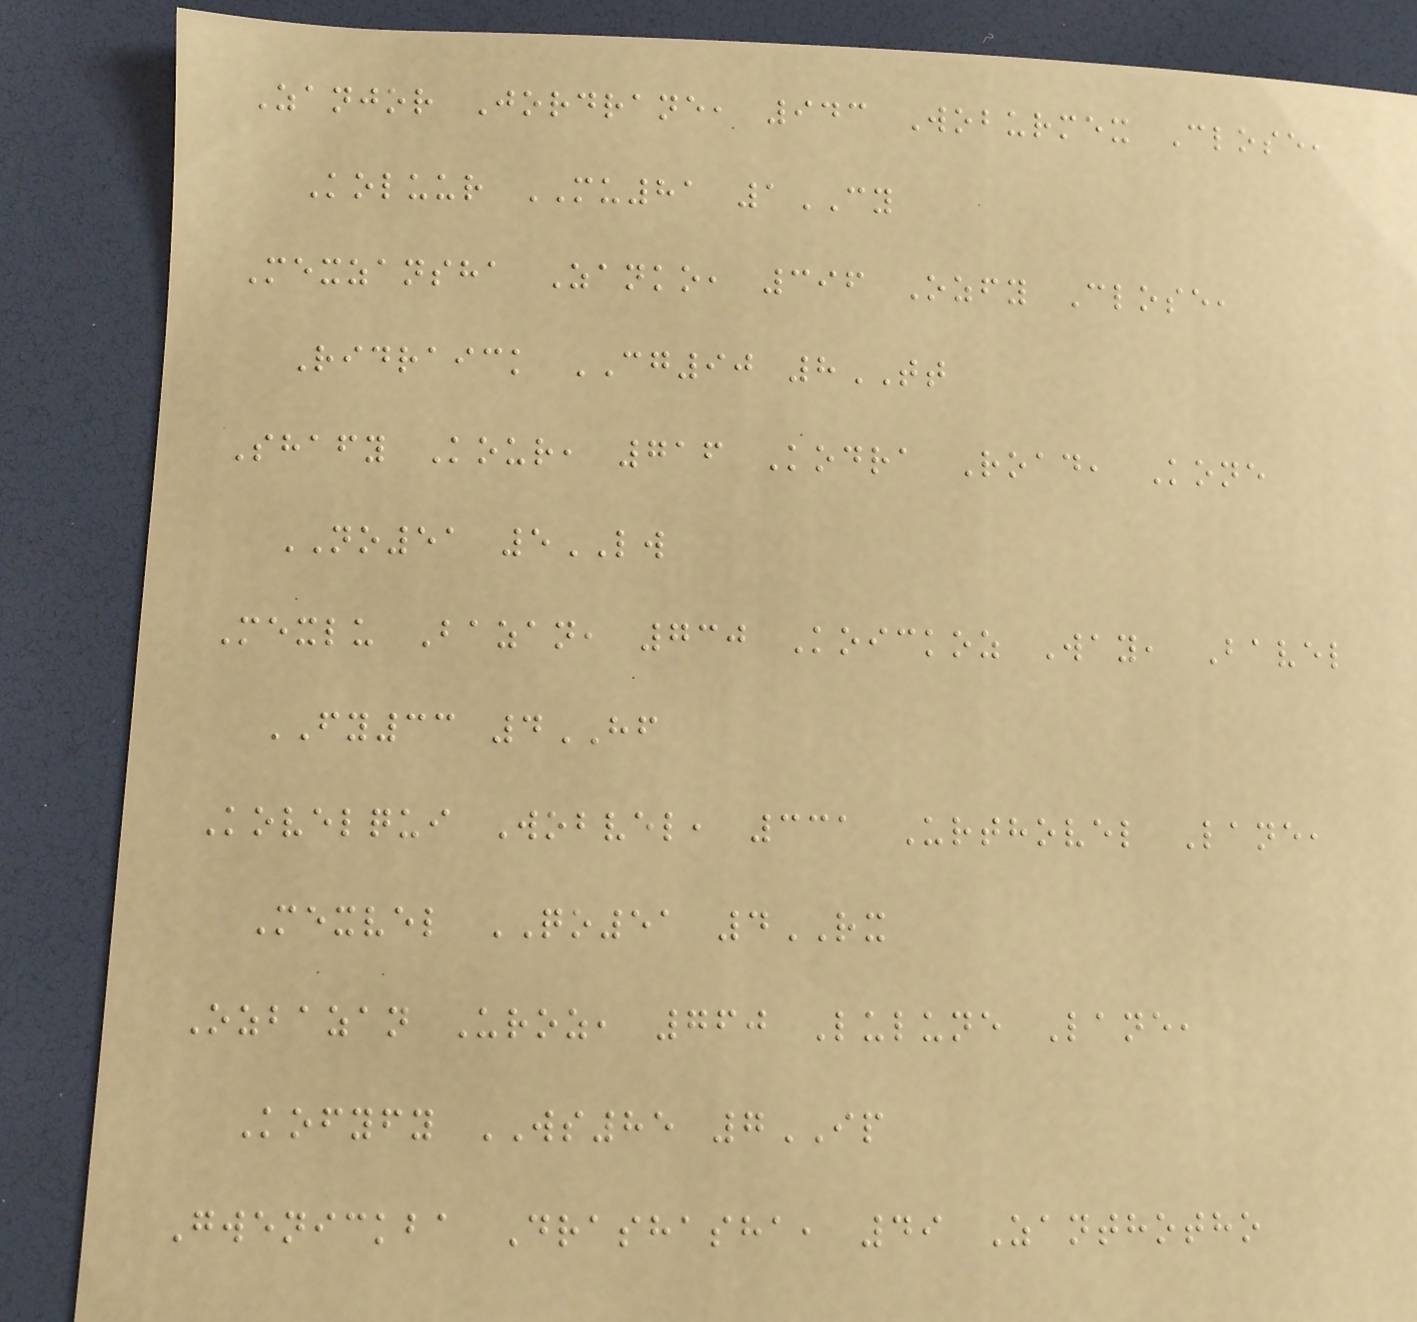Zanjor Jordrane, 943 Woburmex Close,
Koluur MU81 1CY
Mexzansha Zanko, 396 Ozfy Close,
Ridraick CG90 8TT
Shafy Kour, 716 Kodra Road, Kone
NO51 5LW
Mexlu Bazan, 730 Koickoz Way, Bavel
FY33 4HF
Kovelqui Wobvel, 331 Urthovel Lane,
Mexvel QO51 4RX
Ozbazan Uroz, 760 Lulune Lane,
Kofyfy WS85 7IP
Gwenickba Drashasha, 49 Zanthotho
